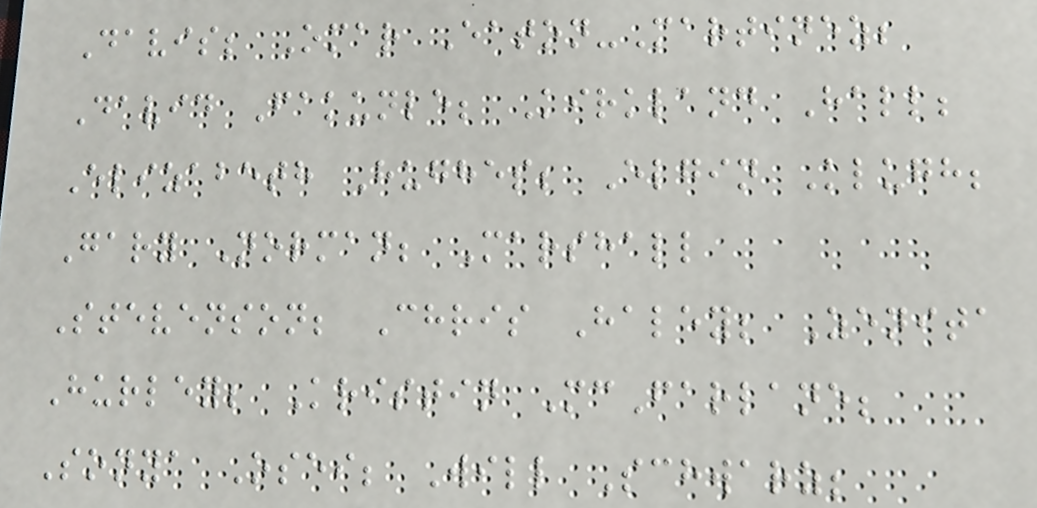Davis; Omar Eaton-Martinez;
David Fakunle; Kirkland Hall;
Elizabeth Hughes; Elgin Klugh;
Gary Norman; Marshall
Stevenson; Chris Haley; Zenita
Hurley; Kristin McFarlane;
Sonya Osei; Will Schwarz;
